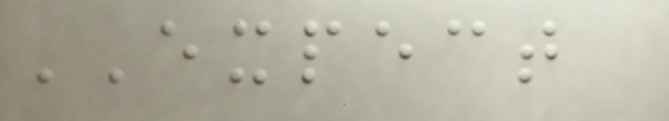EXPECT
